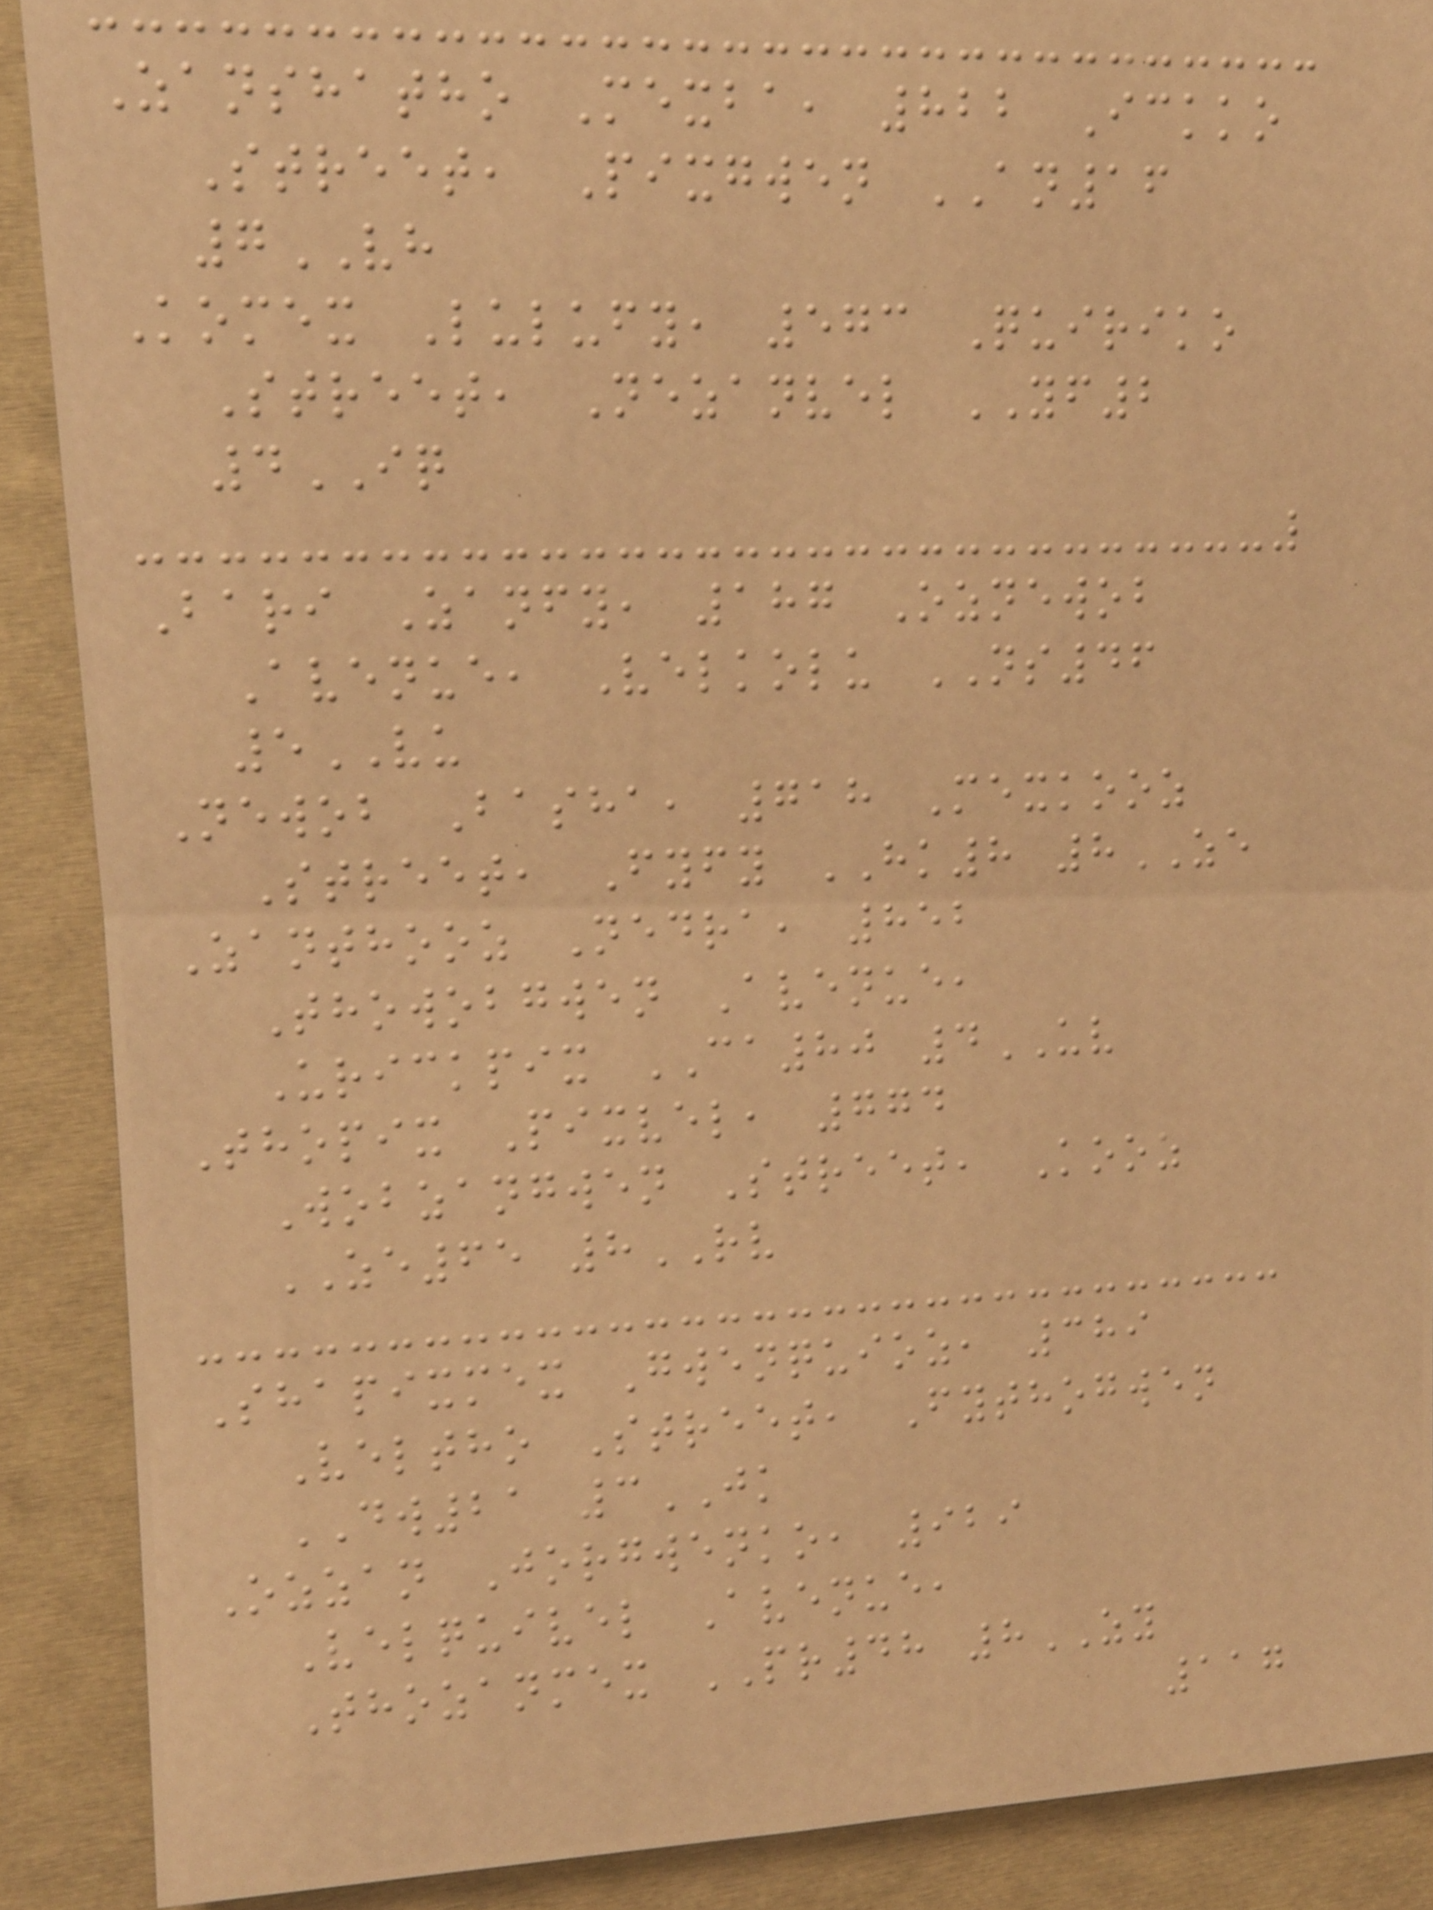Zanshatho Mexba, 822 Ickko
Street, Pixgwen AN16
7VH
Komex Lulufy, 573 Quiriko
Street, Nezanvel YF2
4IQ
Bari Zanfy, 187 Oznewob
Avenue, Velkolu NS46
5VU
Newob Basha, 718 Mexkooz
Street, Fyfy HK8 8ZE
Zanthooz Nedra, 852
Thowobgwen Avenue,
Urickpix CA80 4UV
Thopix Pixvel, 774
Wobzangwen Street, Kooz
ZE65 8RV
Shapixmex Gwenquioz, 389
Veltho Street, Fythogwen
DW21 3JK
Ozzan Jorgwenko, 929
Velquivel Avenue,
Thozanmex PR48 8ZY
117
